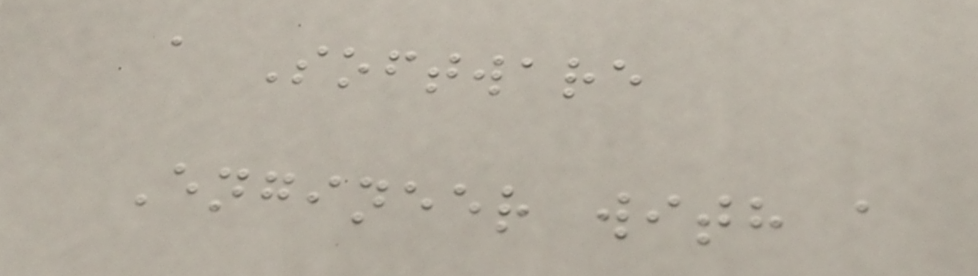a Software
Engineer with a
